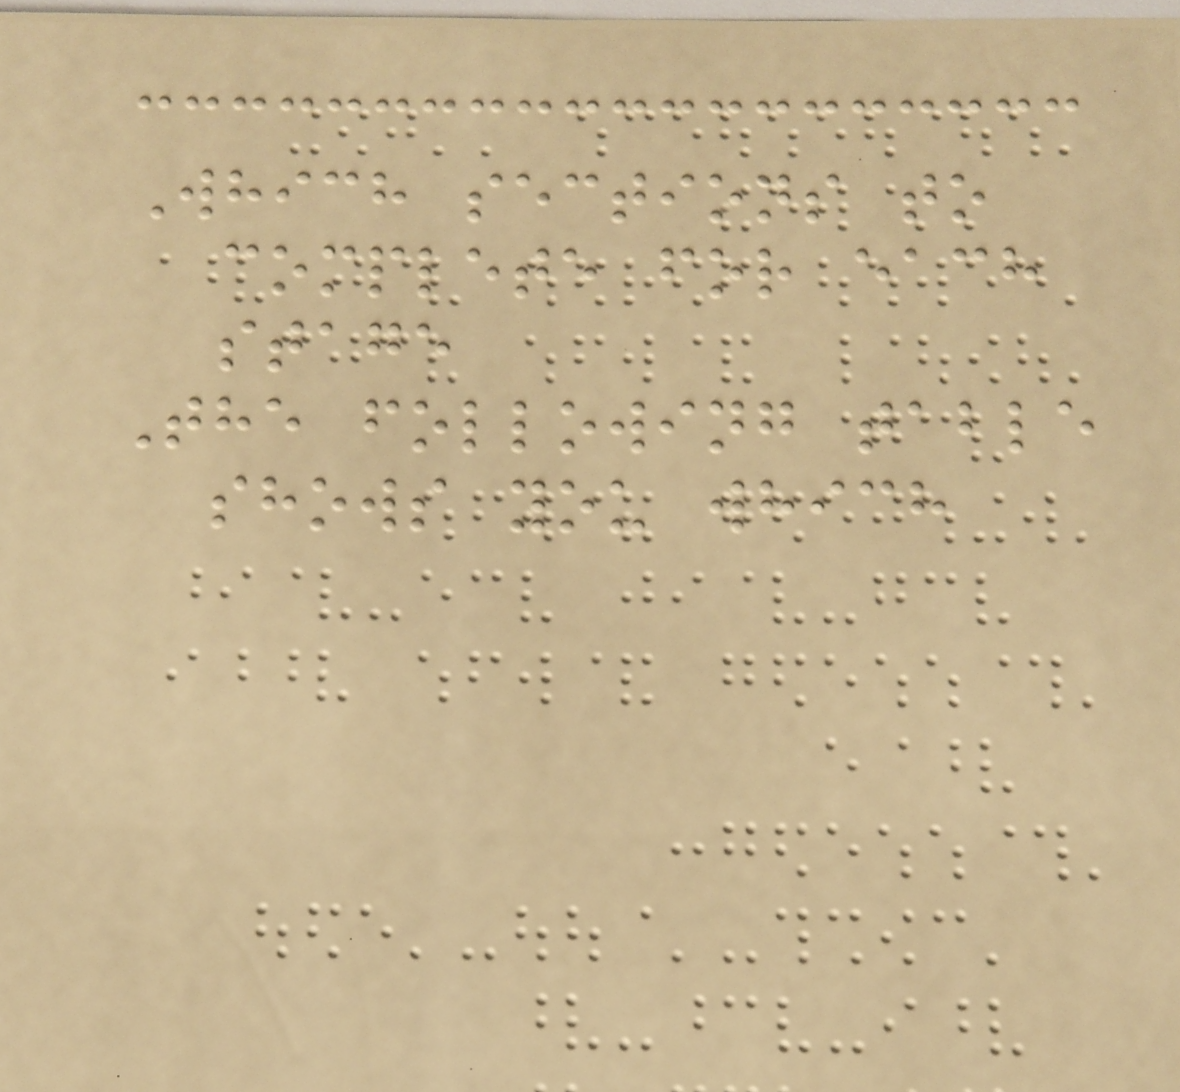Which sections to
complete for each
stage
The following table
shows you which
